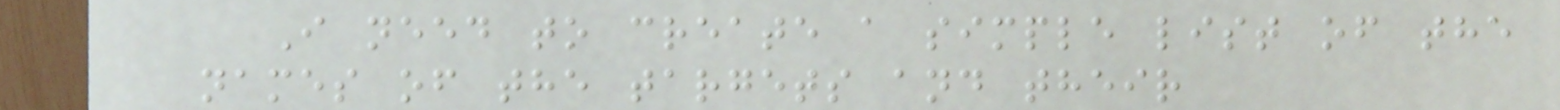I need to create a simple list of the
names of the targets and their
